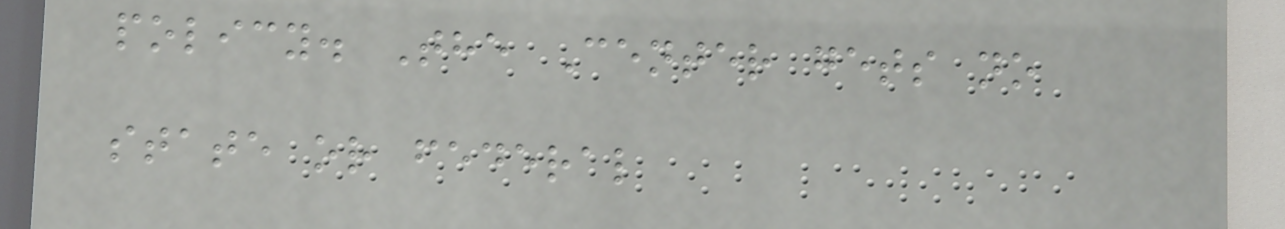policy. The Center gets no
state or federal
